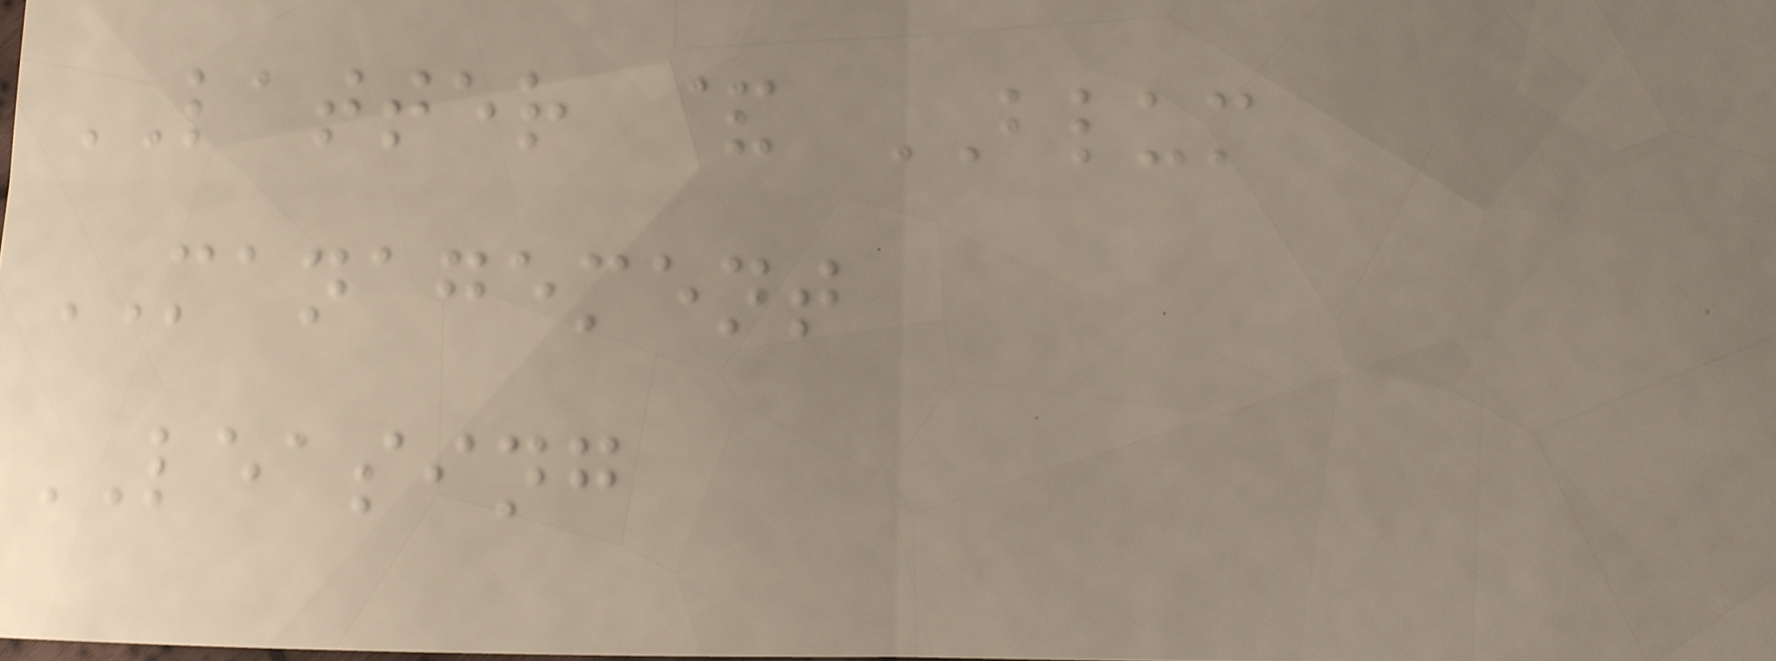LATTER & BLUM
MANAGEMENT
LEASING
